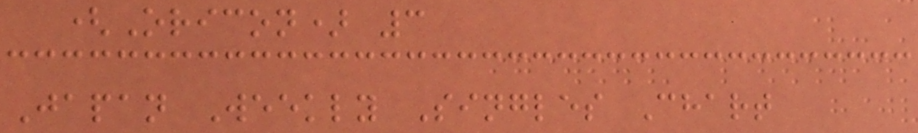(Oricon) 3
Japan Weekly Singles Chart
